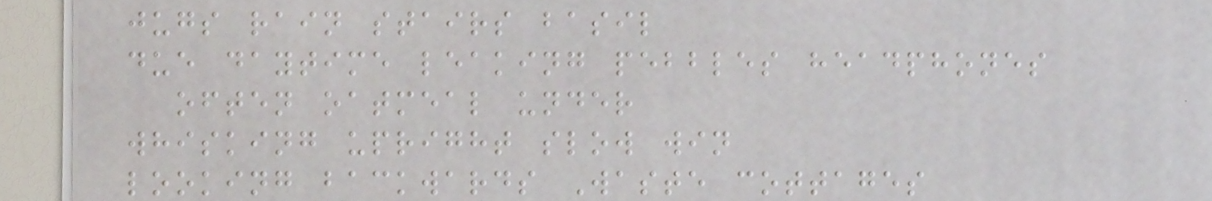jugs rain stairs basil
due daytime leaking pebbles headphones
often oatmeal under
whisking upright slow win
looking backwards Waste cottages
